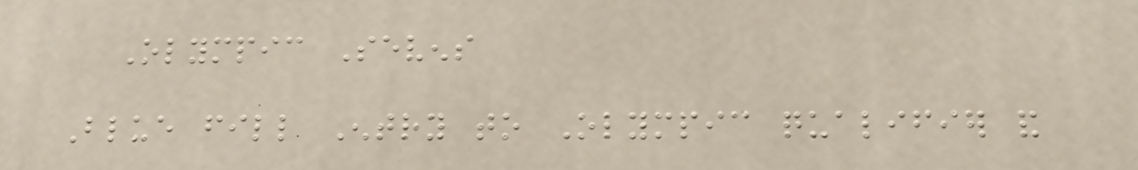Olympic Sevens
Blue fill Entry to Olympic qualifier and
